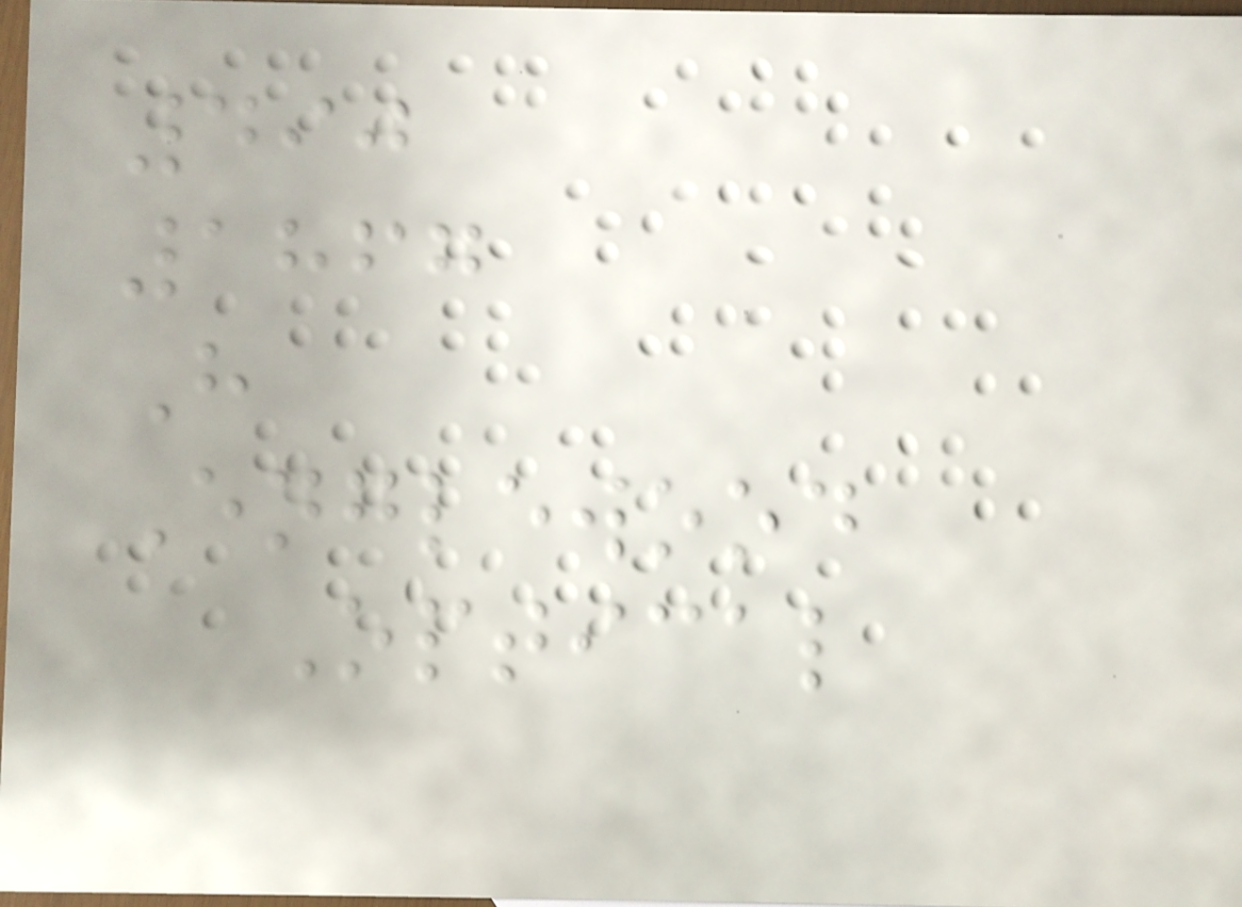490
1867
H
Englewood
Optical
